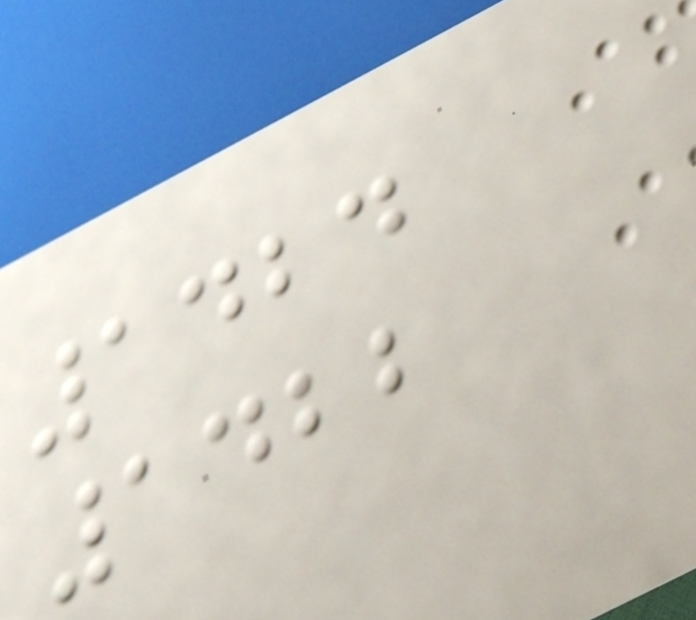1424
1422
